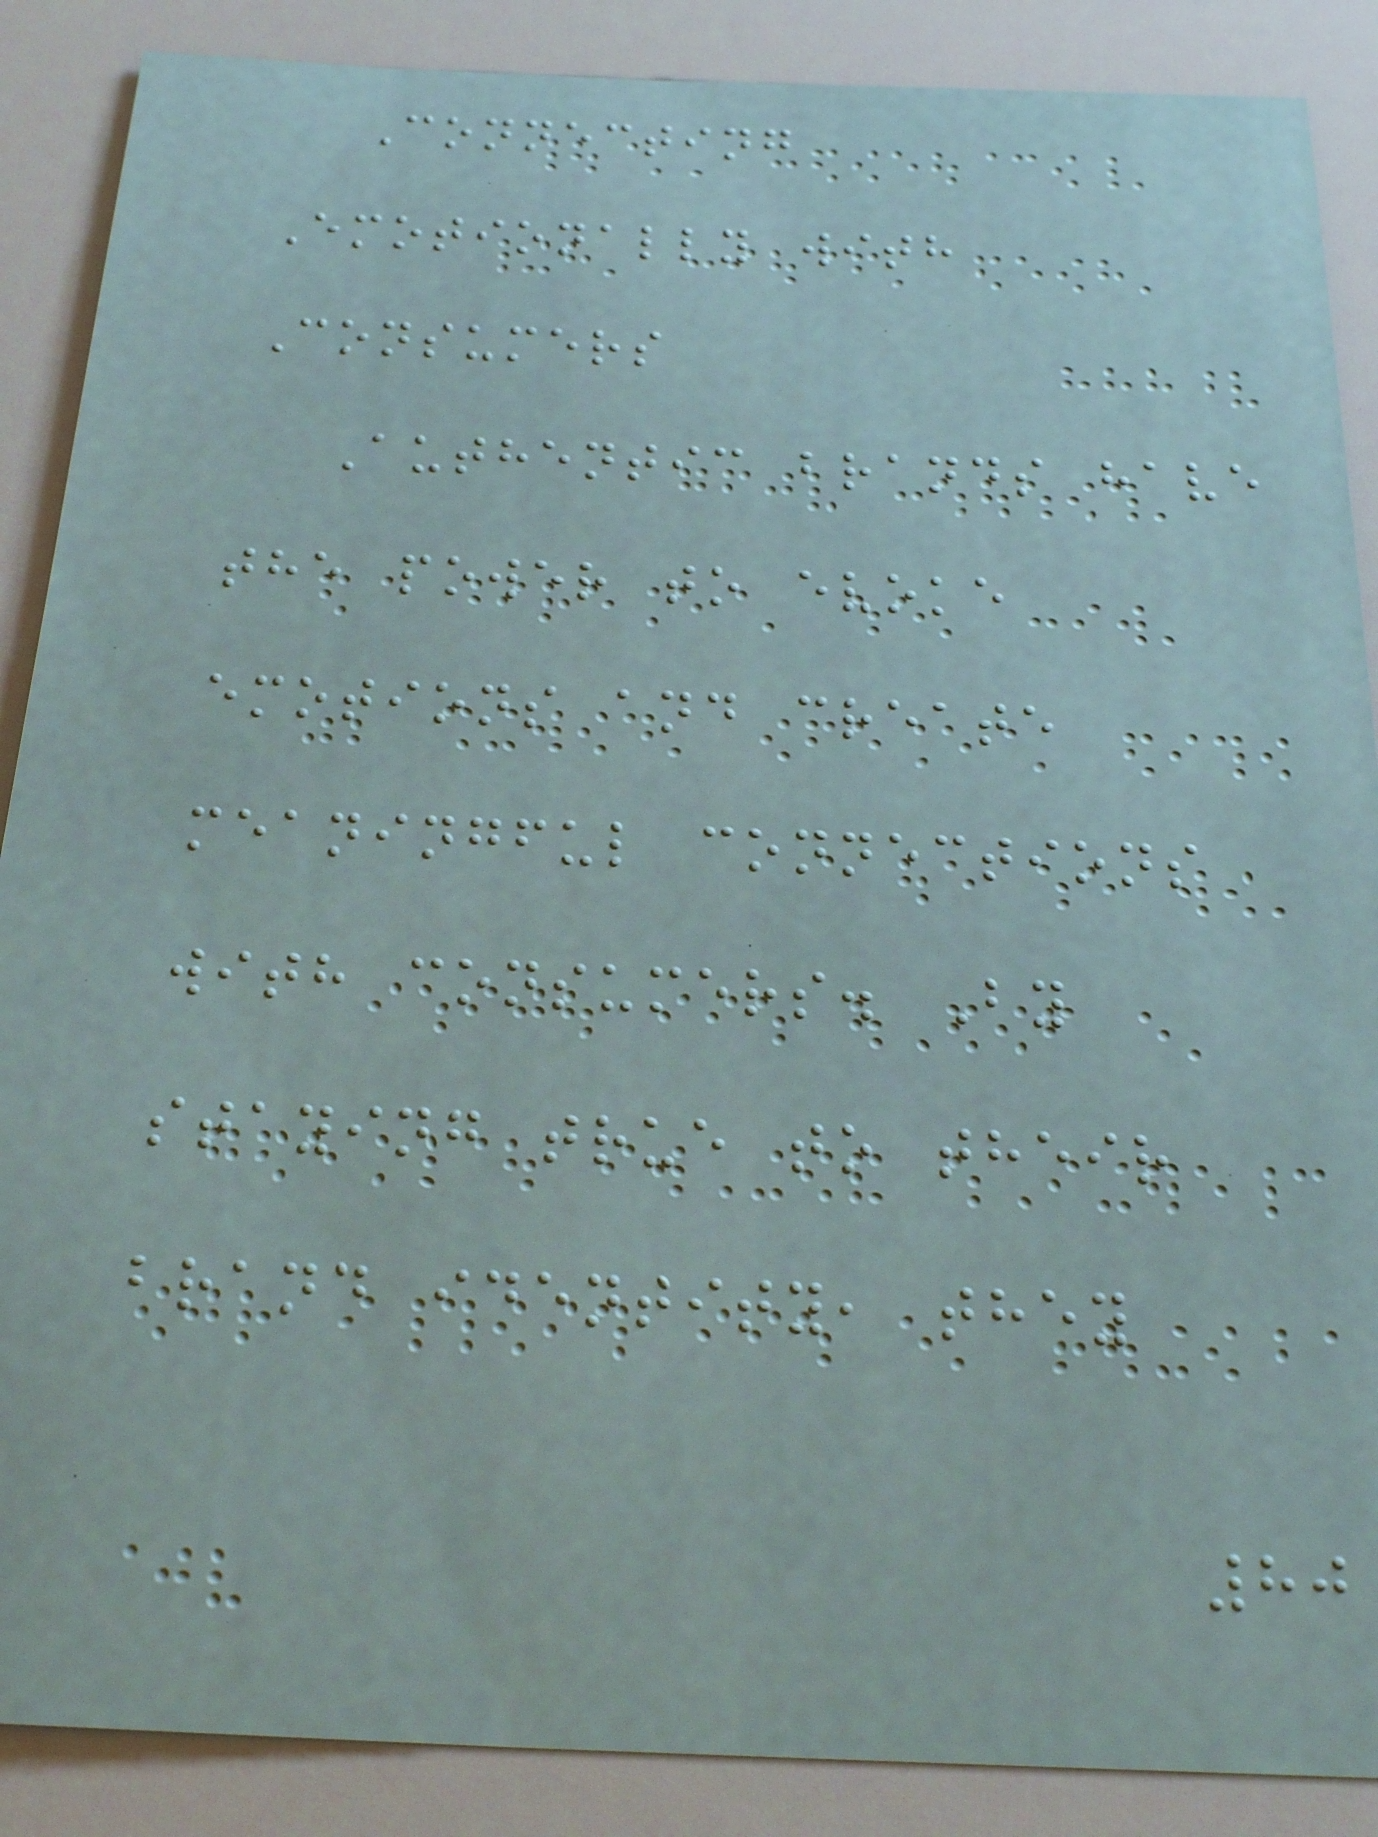Connecting
Emotionally with
Consumers
Authentic brands have
the power to evoke
emotions and create
meaningful connections
with consumers. By
staying true to their
brand identity, they
80
